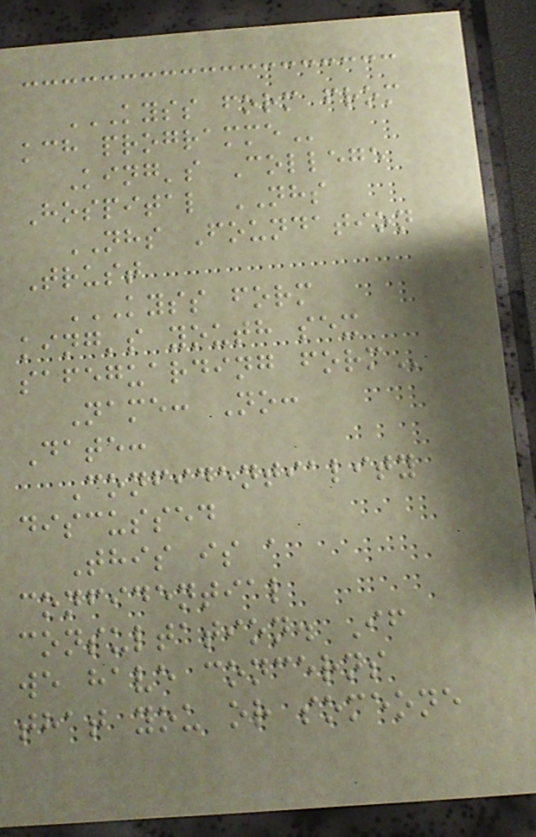KYSS FORM FROM
KCH PROGRAMME
King's College
Hospital NHS
NHS Foundation
Trust
KYSS FORM
KING'S YOUTH SEX
SAFEGUARDING FORM
Name: No:
Date:
Confidentiality
discussed
This is a
confidential
consultation. If
we have concerns
that you or someone
